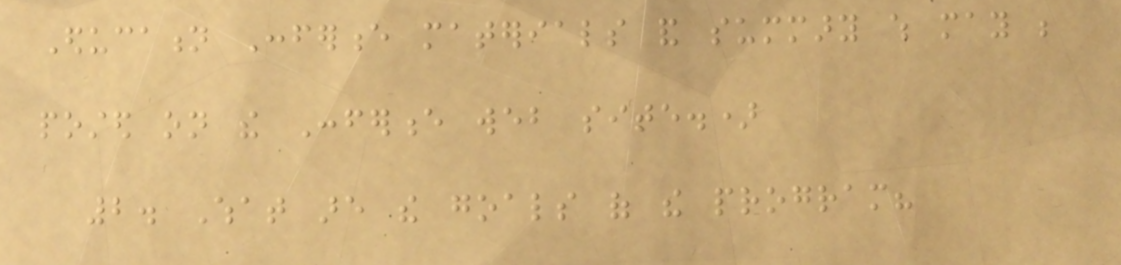Education Conference materials and summary which may be
posted on the Conference web site.)
2. What are the goals of the program?
